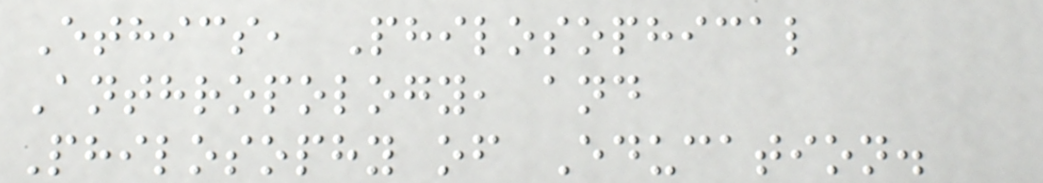Ethics, Philosophical
Anthropology, and
Philosophy of Education.
